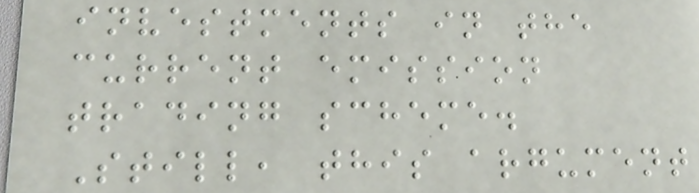investments in the
current emission
trading scheme.
Still, this argument
